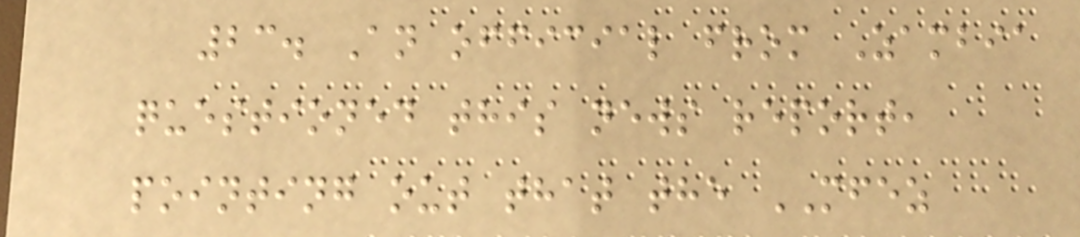23. An official from Zambia
questioned this news report,
pointing out that the MFEZ
